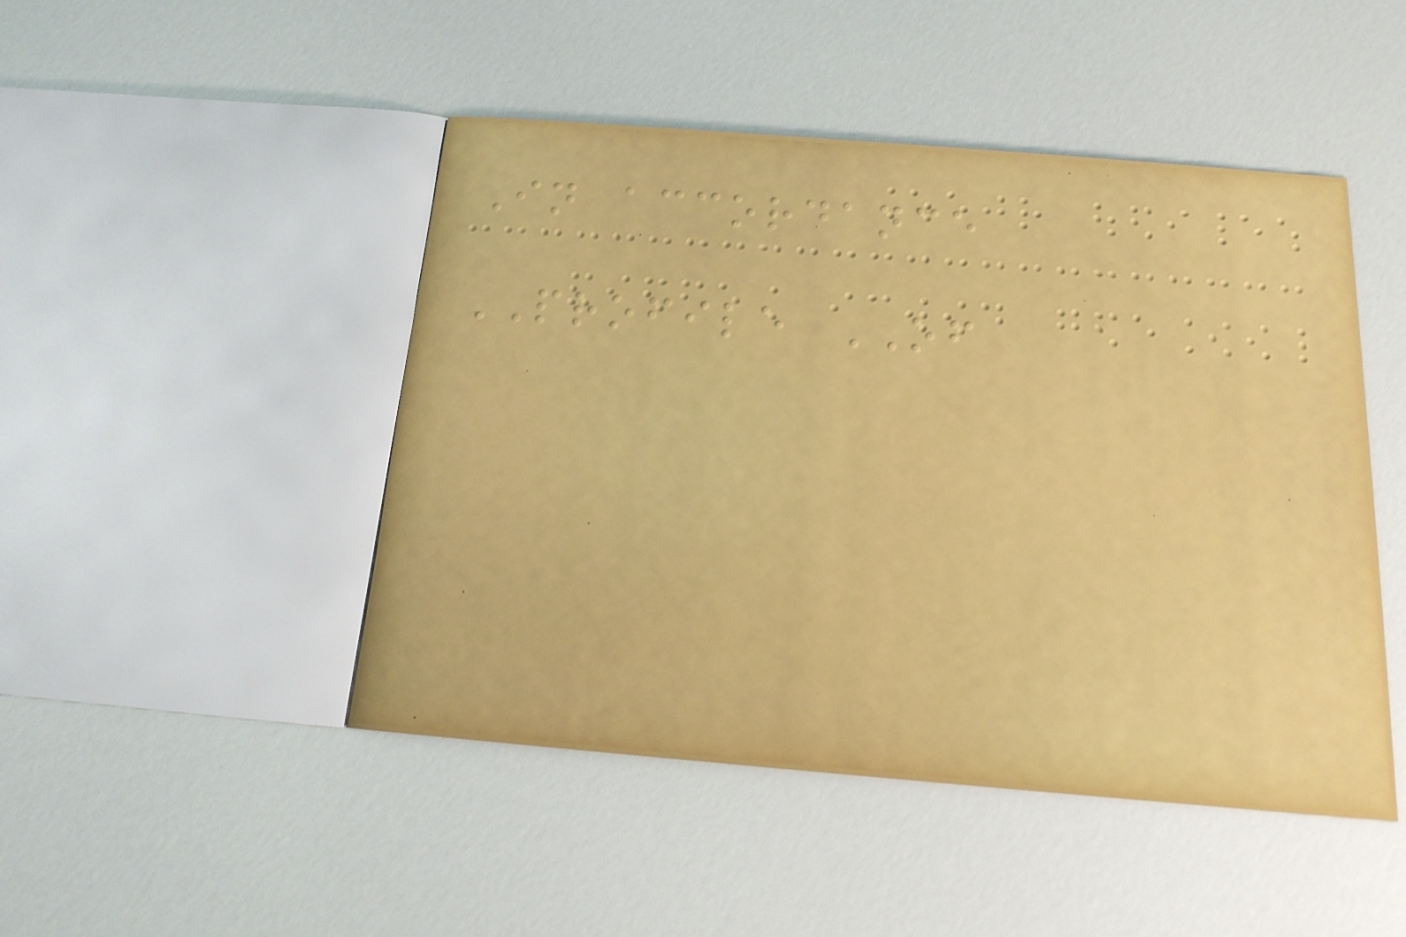In accordance
PROFILE OF
